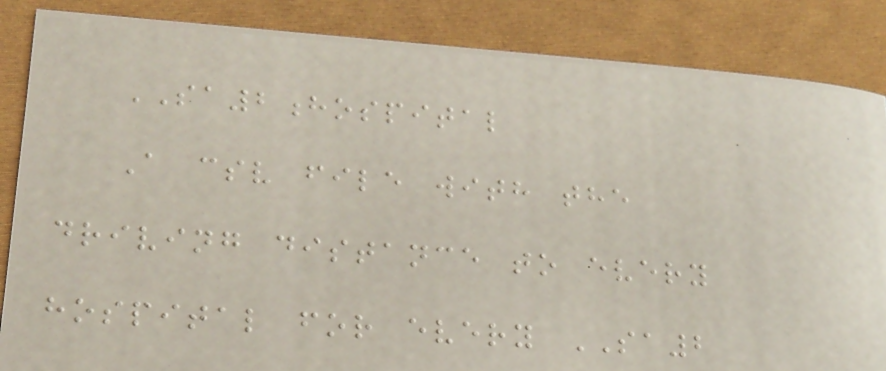SA2hospital
A csv file with the
driving distance to every
hospital for every SA2
